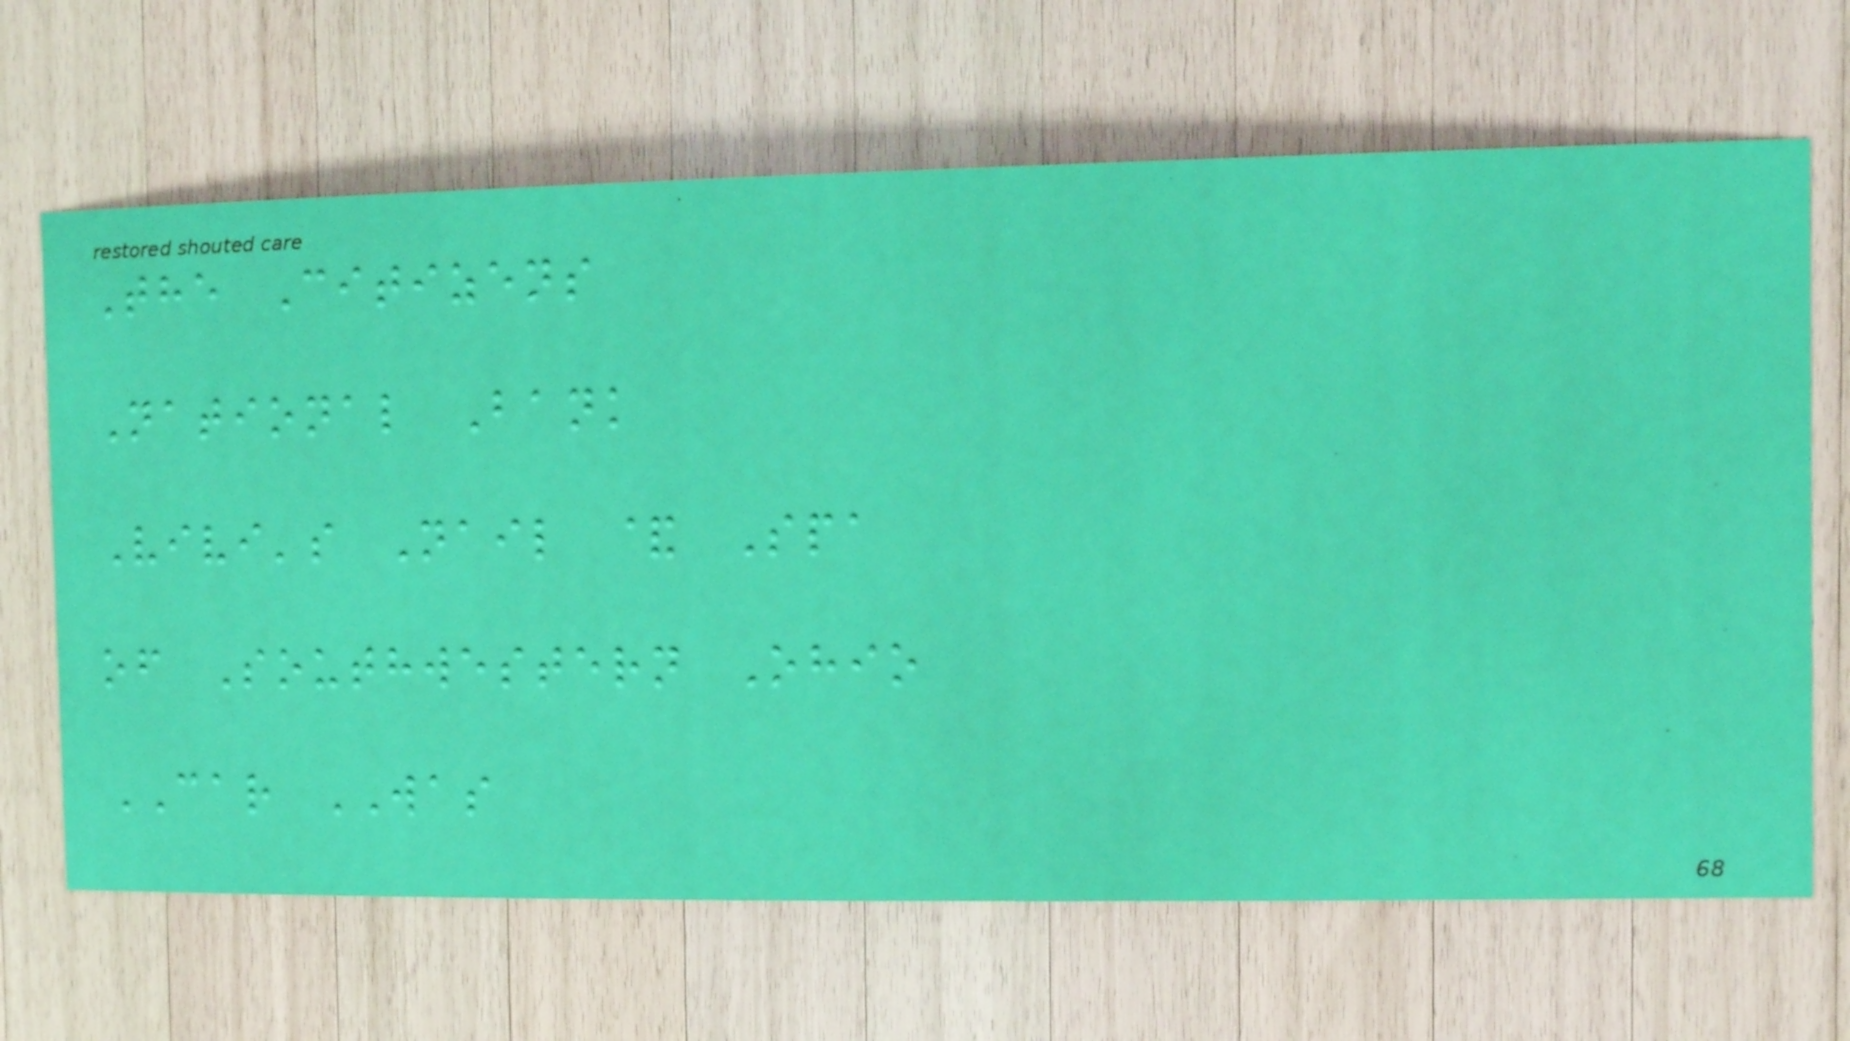The Citizens
National Bank
Vivi's Nail & Spa
of Southwestern Ohio
CAR WAS
